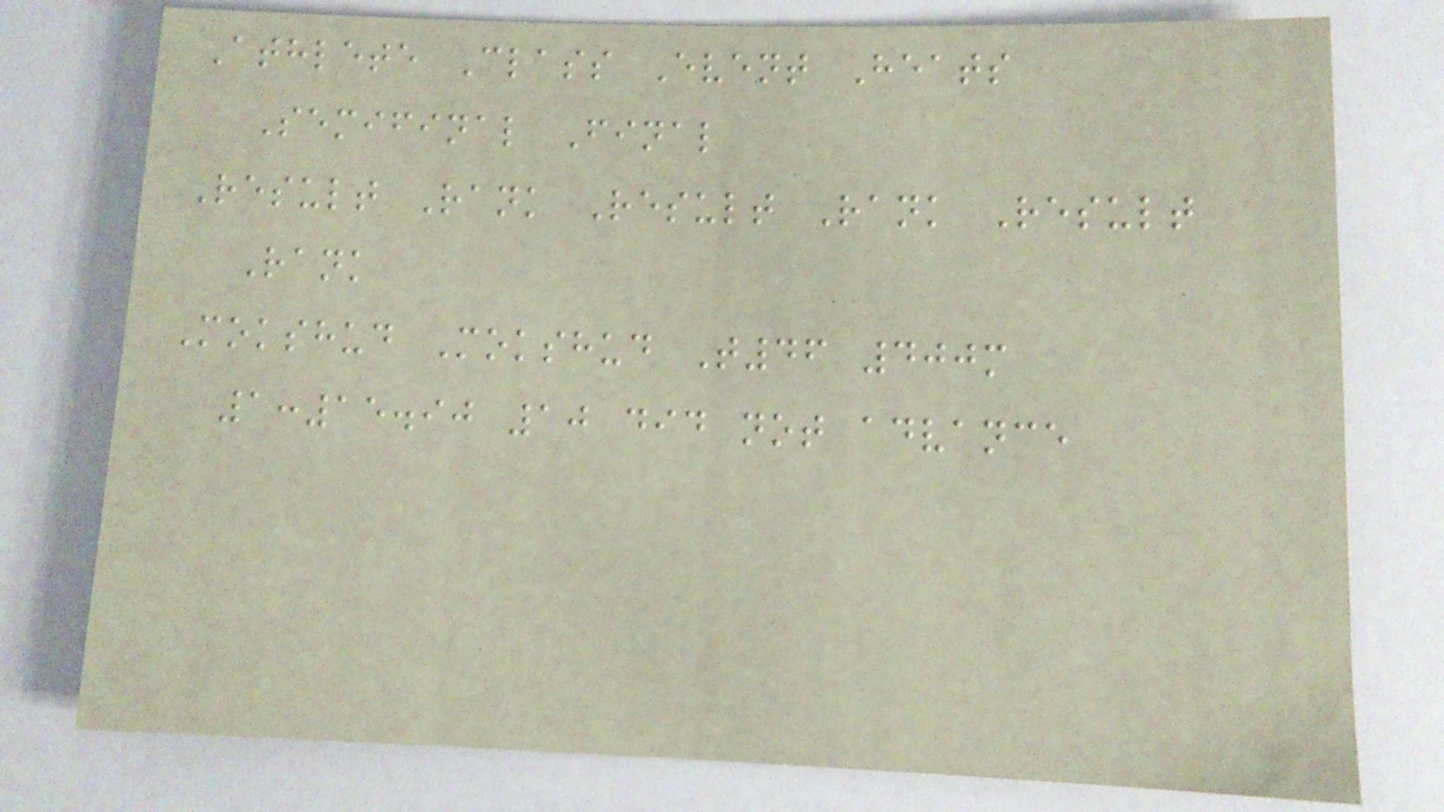Athlete Class Event Heats
Semifinal Final
Result Rank Result Rank Result
Rank
Mokshud Mokshud T46 400m
1:15.90 10 did not advance
